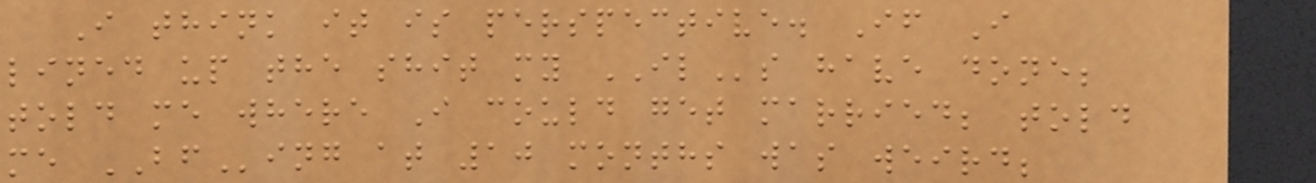I think it is perspective. If I
lined up the shit my ILs have done;
told me where I could get married; told
me BFing at 10 months was weird;
